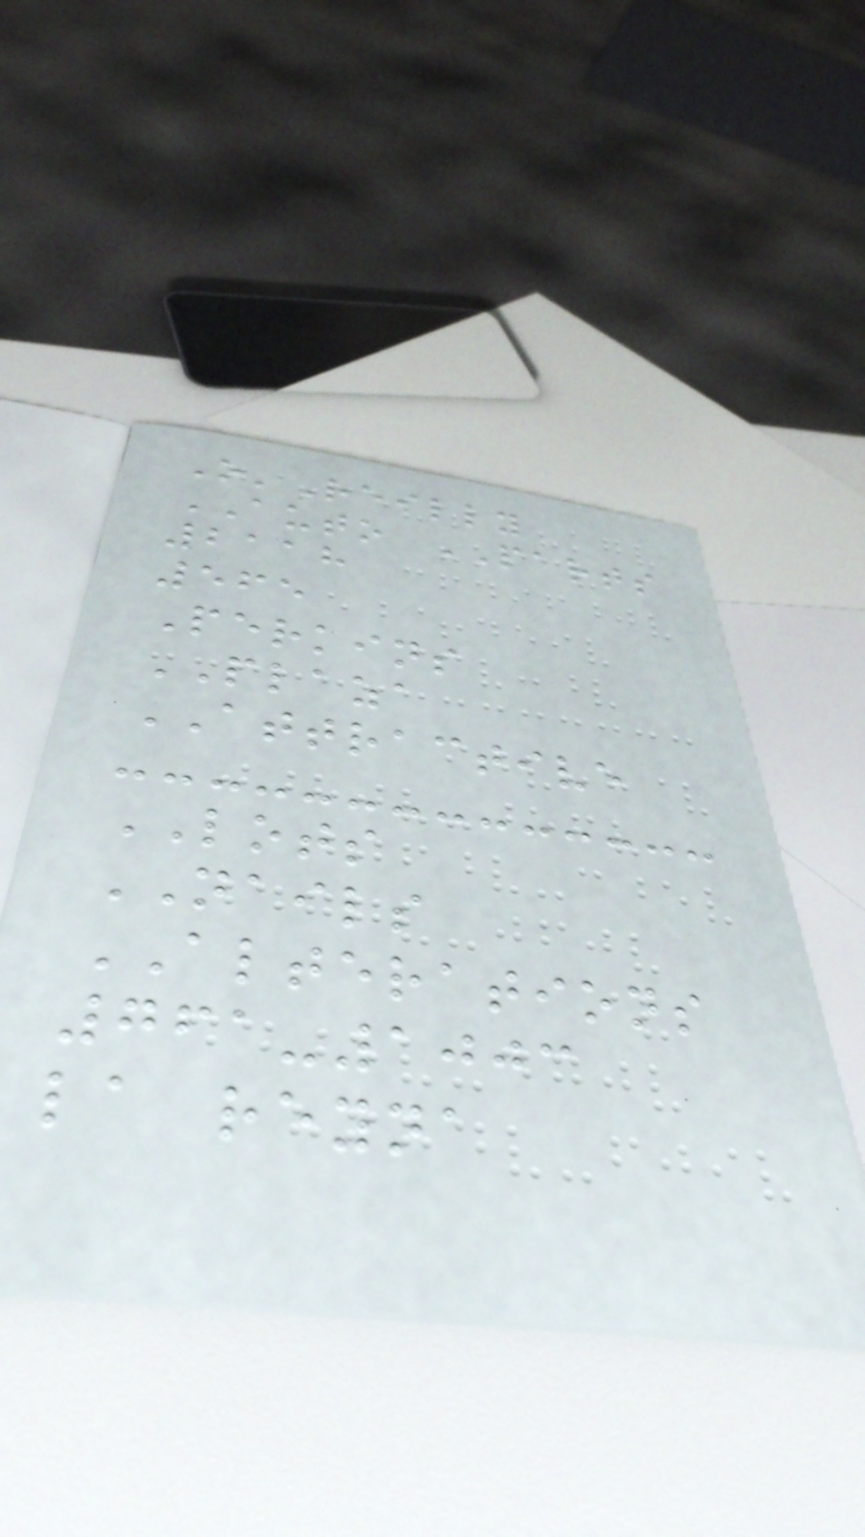O'Reilly
AUTO PARTS
2118
565
Perkins
PLAZA
ATTRACTIVE
LOTS
NAILS
ALTERATIONS
761-1003
la reyna
